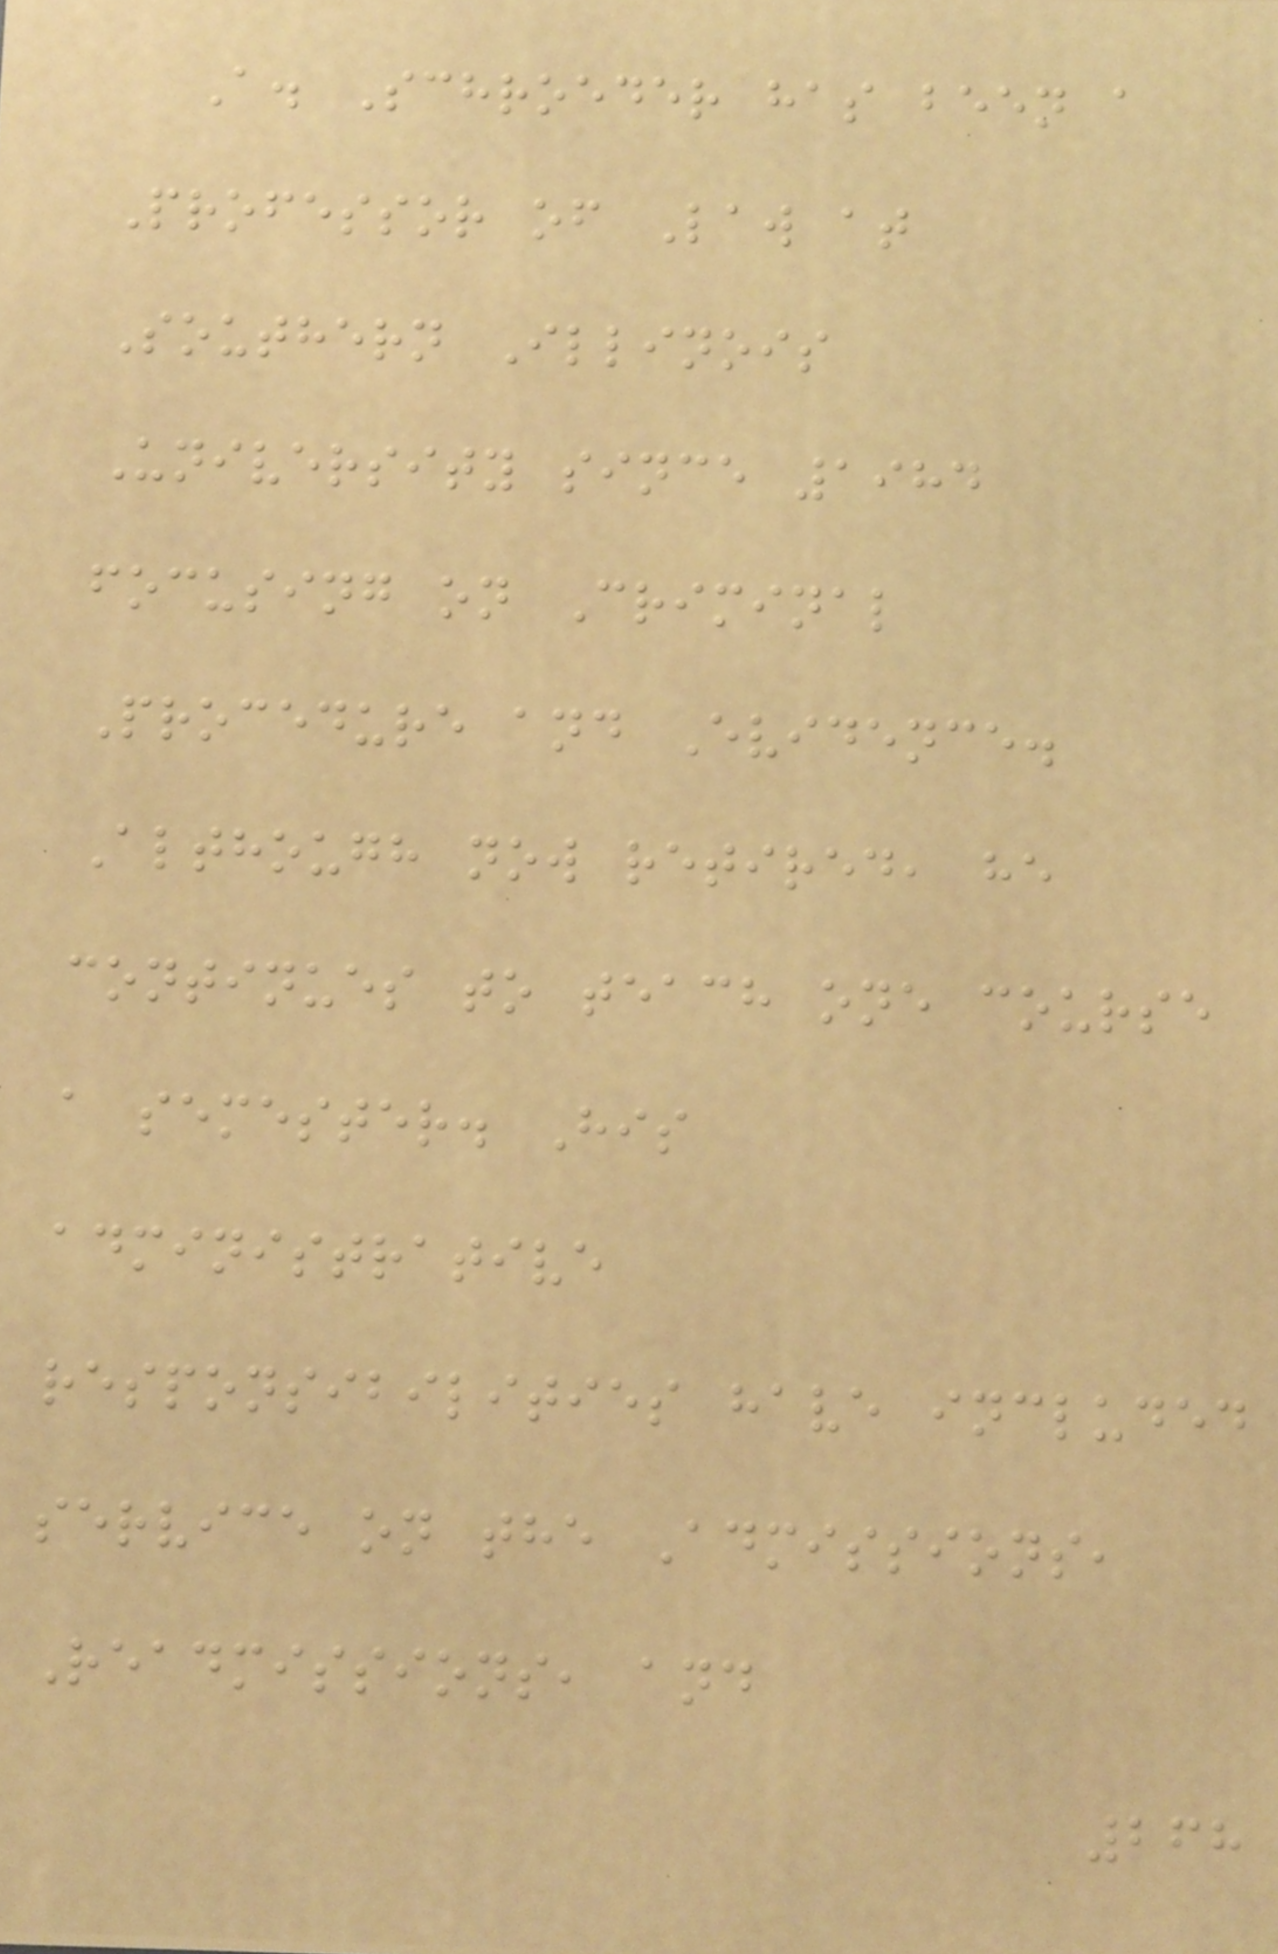A. Schroeder has been a
Professor of Law at
Southern Illinois
University since 1984
focusing on Criminal
Procedure and Evidence.
Although now retired, he
continues to teach one course
a semester. His
administrative
responsibilities have included
service on the Admissions,
Readmissions, and
268
